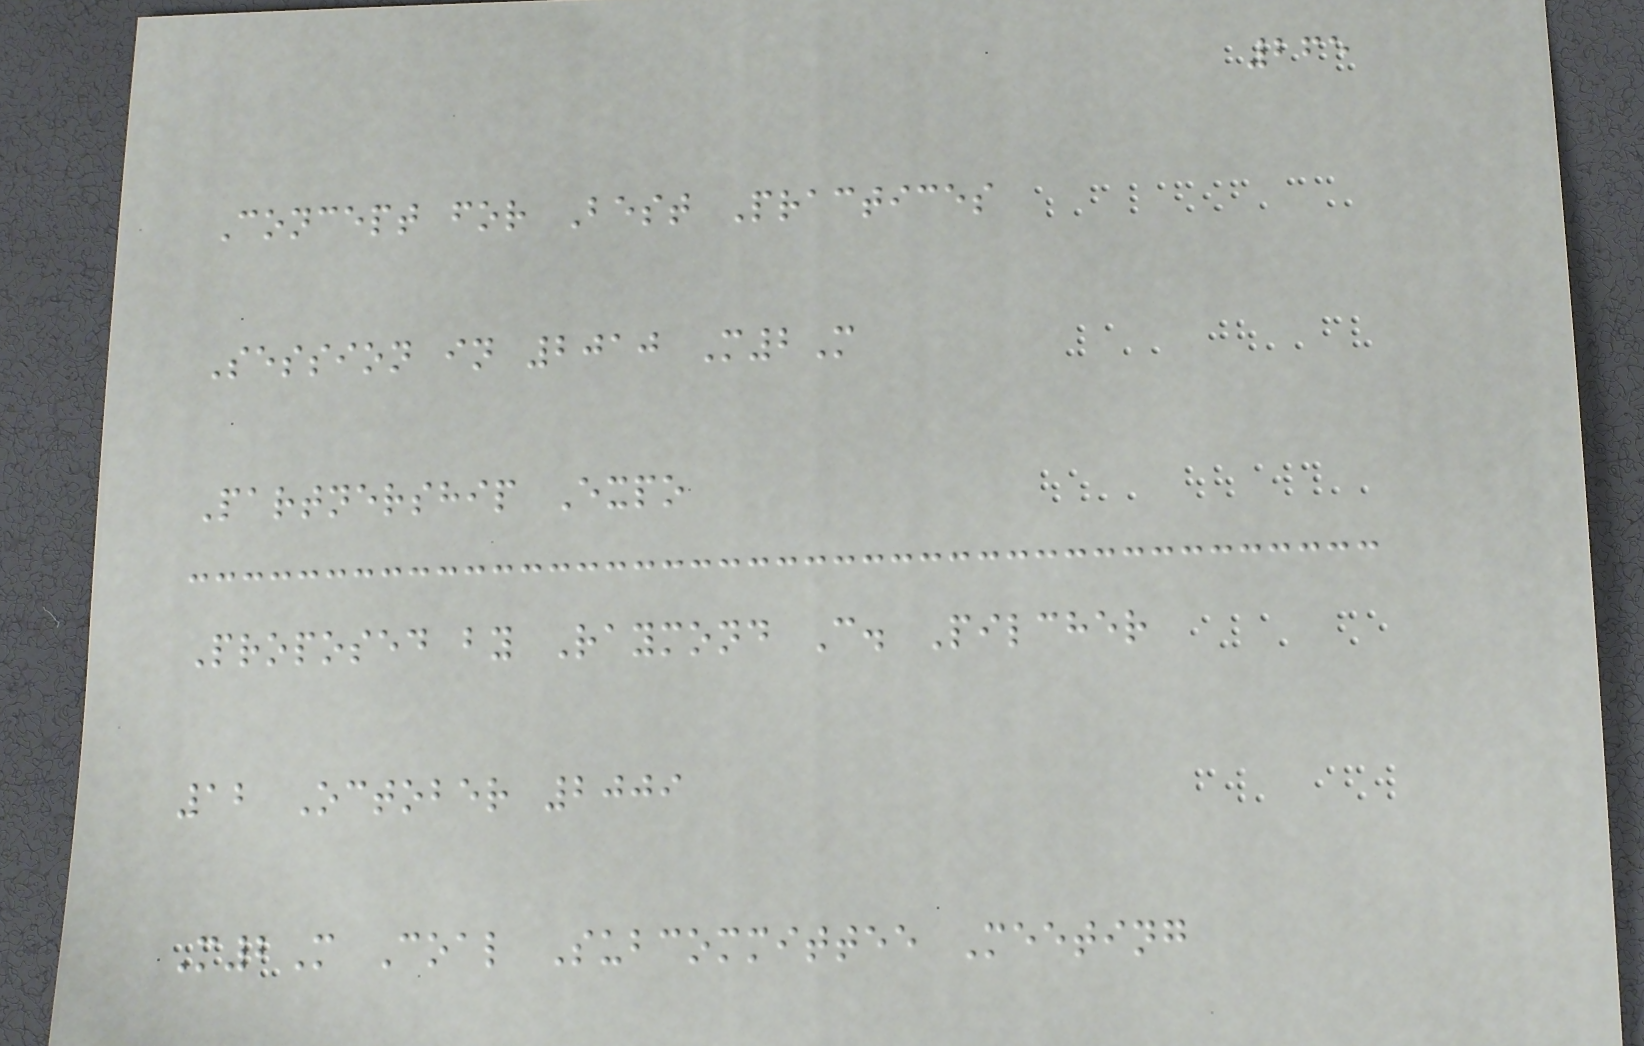265
Concept for Best Practices
Session in 2010 M2M
Partnership Expo
Proposed by Raymond C. Pilcher
12 October 2009
M2M Coal Subcommittee Meeting
